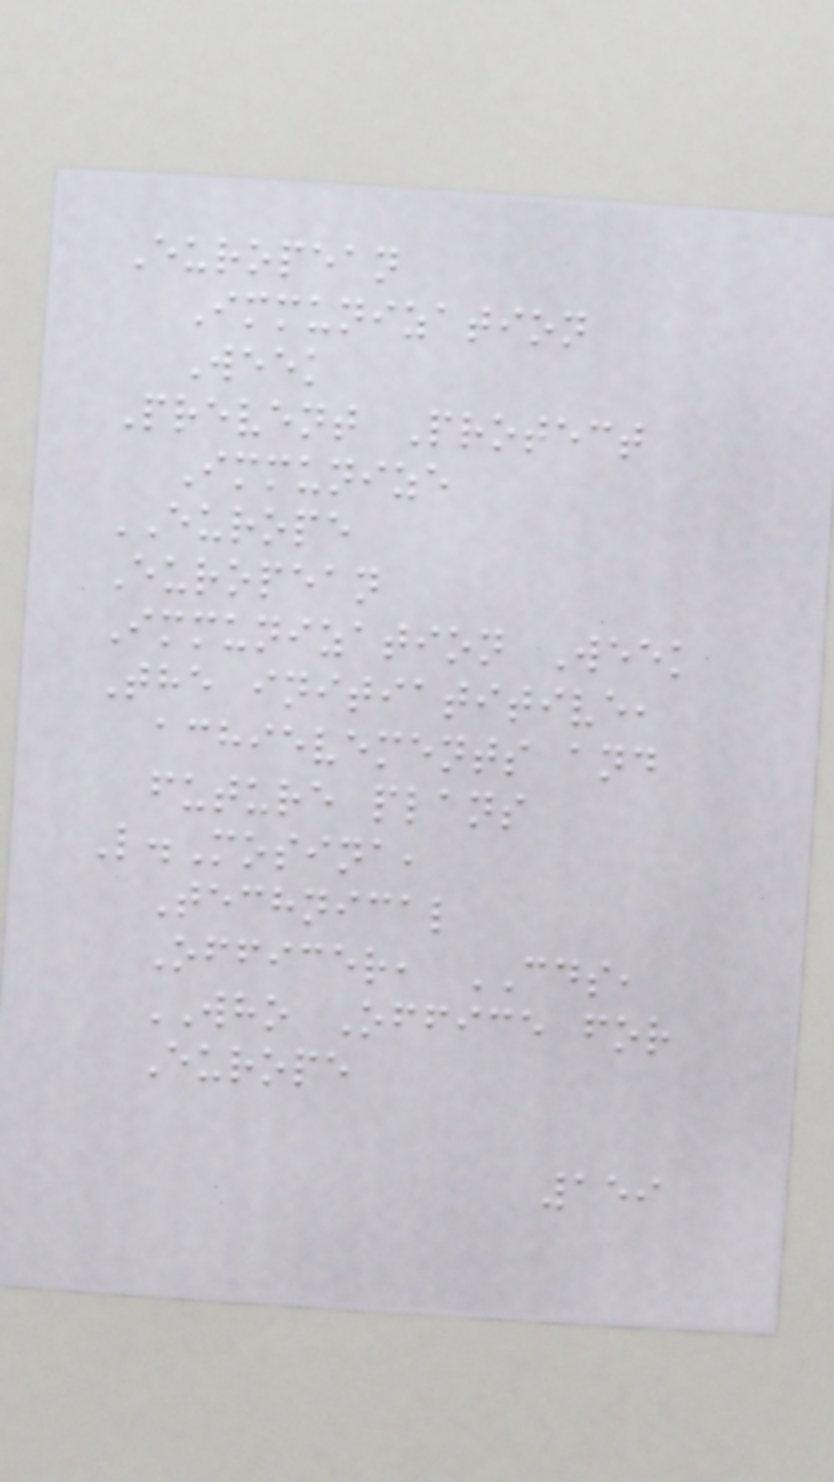European
Immunization
Week
Prevent Protect
Immunize
EUROPE
European
Immunization Week
The initiatitive,
achievements and
future plans
L.Mosina,
Technical
Officer, CDS,
WHO Office for
Europe
159
